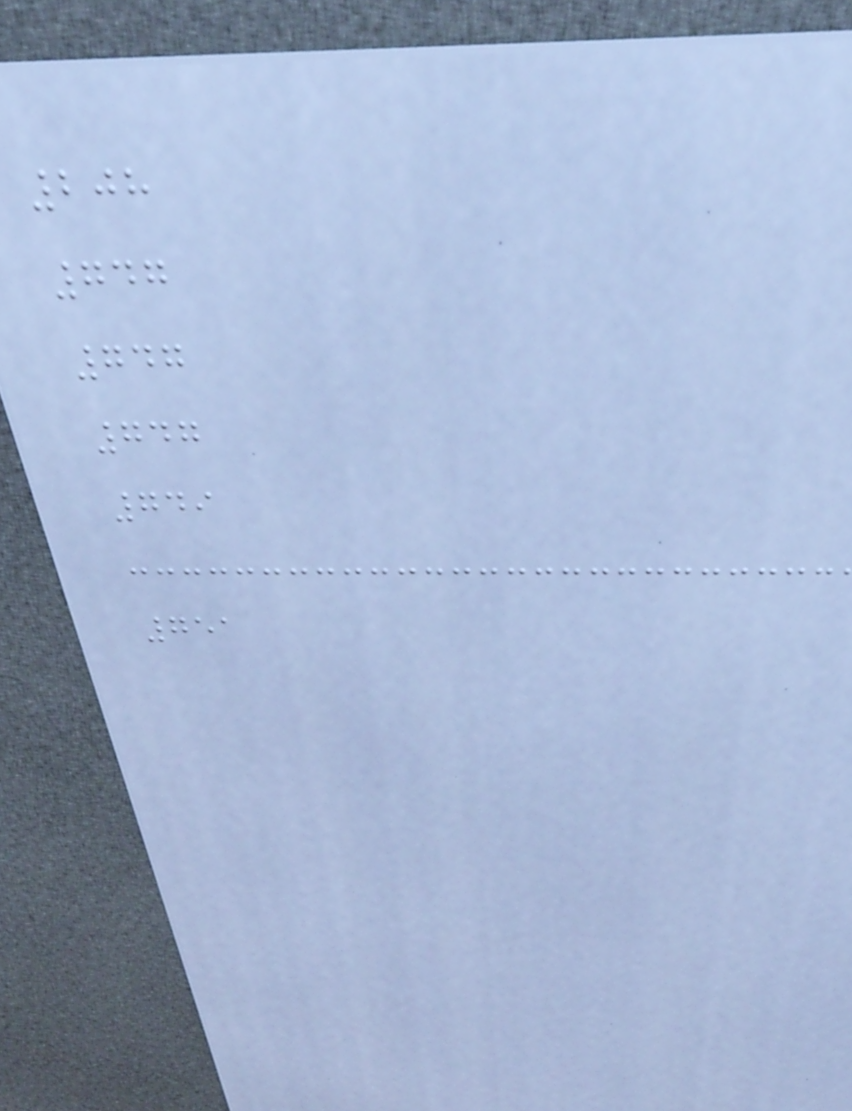208
747
747
747
749
751
